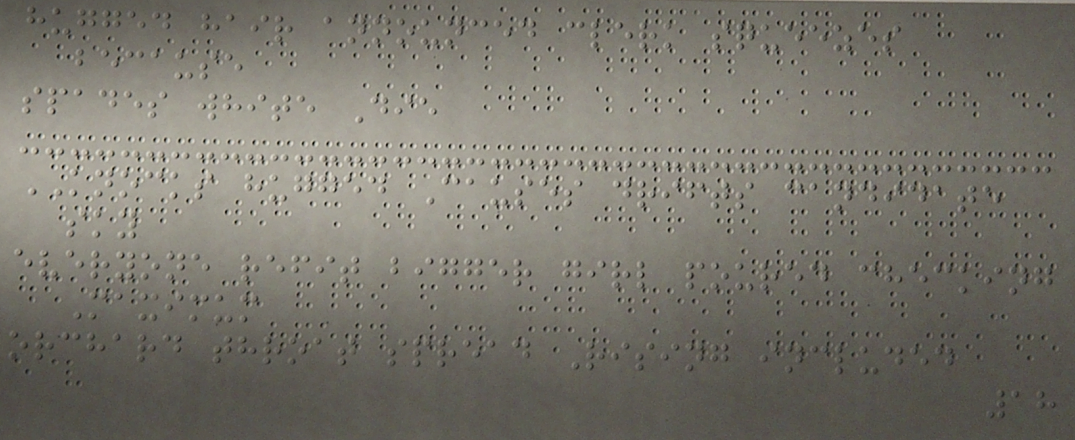hugged hair announced clerk squeezes
because
spades white Die
KNOCKS hugged Causes drifts candidate
sky
everyone refit bigger girl poured checking
Maximum
orchard throat spread Rising included
18
